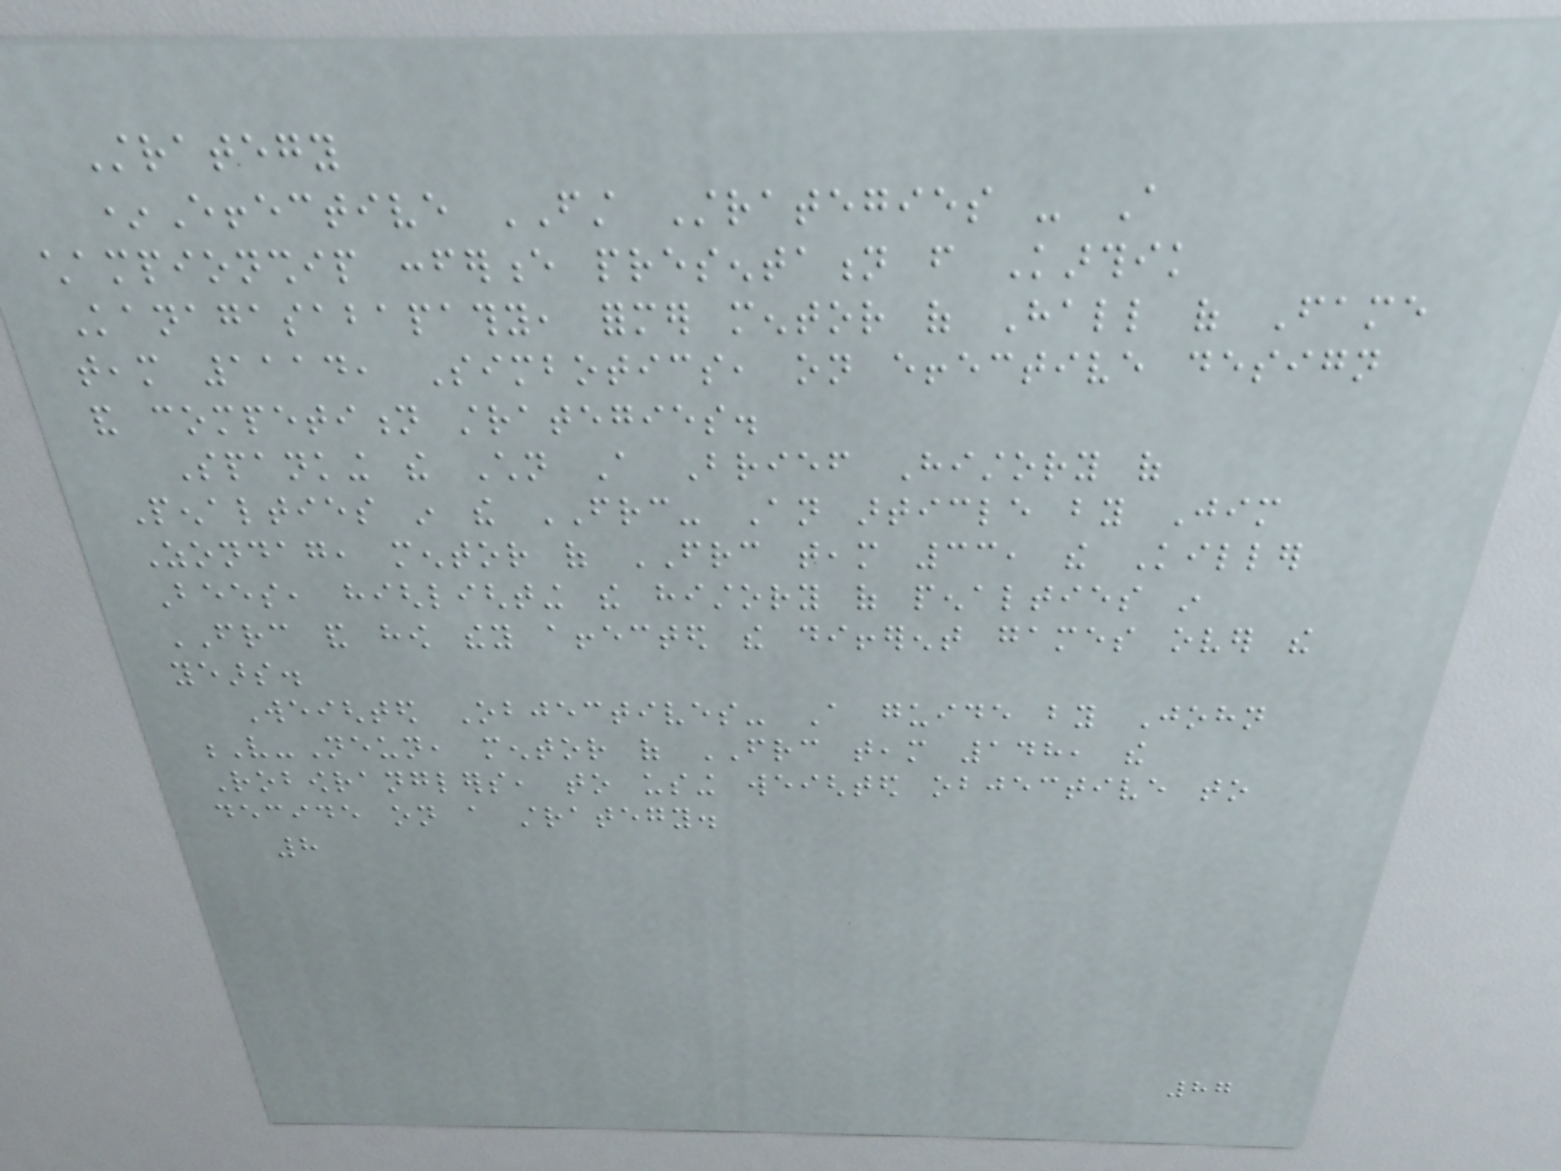Strategy
*Effective FIRST Strategies - A
championship conference presentation from Karthik
Kanagasabapathy, former mentor of Hall of Fame
team 1114, Simbotics, on effective design
and competition strategies.
Spanking the Children A Brief History of
Penalties in the FRC- An article by Jim
Zondag, mentor of FRC team 33, the Killer
Bees, highlighting the history of penalties in
FRC and how they affected the different games over the
years.
Weighted Objectives- A guide by John
V-Neun, mentor of FRC team 148, the
Robowranglers, to using weighted objective to
decide on a strategy.
8
87
